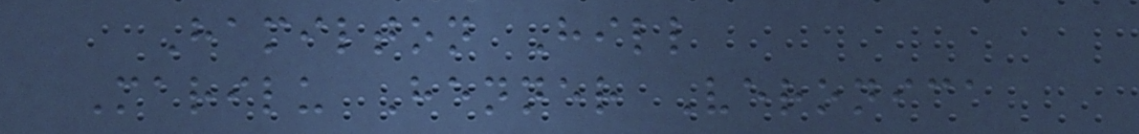Hamilton Hill
Marilu Henner Veronica
